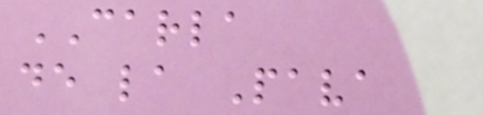CARLA
de la Pava
